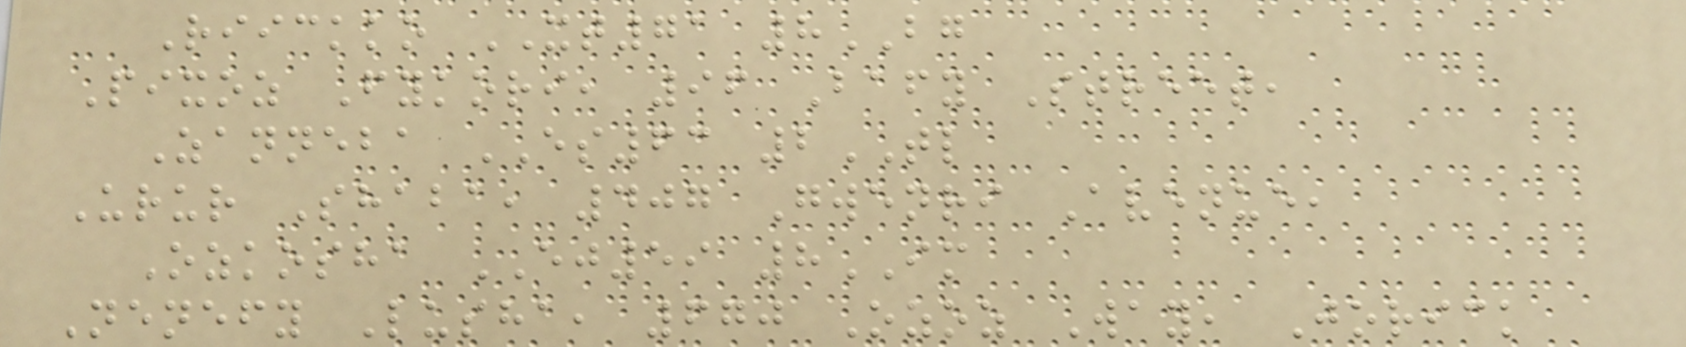Riickko XT71 8BG
Pixoz Fykori, 96 Bafy Street,
Zanneba ES63 2TL
Urur Shaba, 407 Gwenri Avenue,
Ozkosha EJ59 8IM
Nenefy Lusha, 670 Ozoz Way, Jorick
